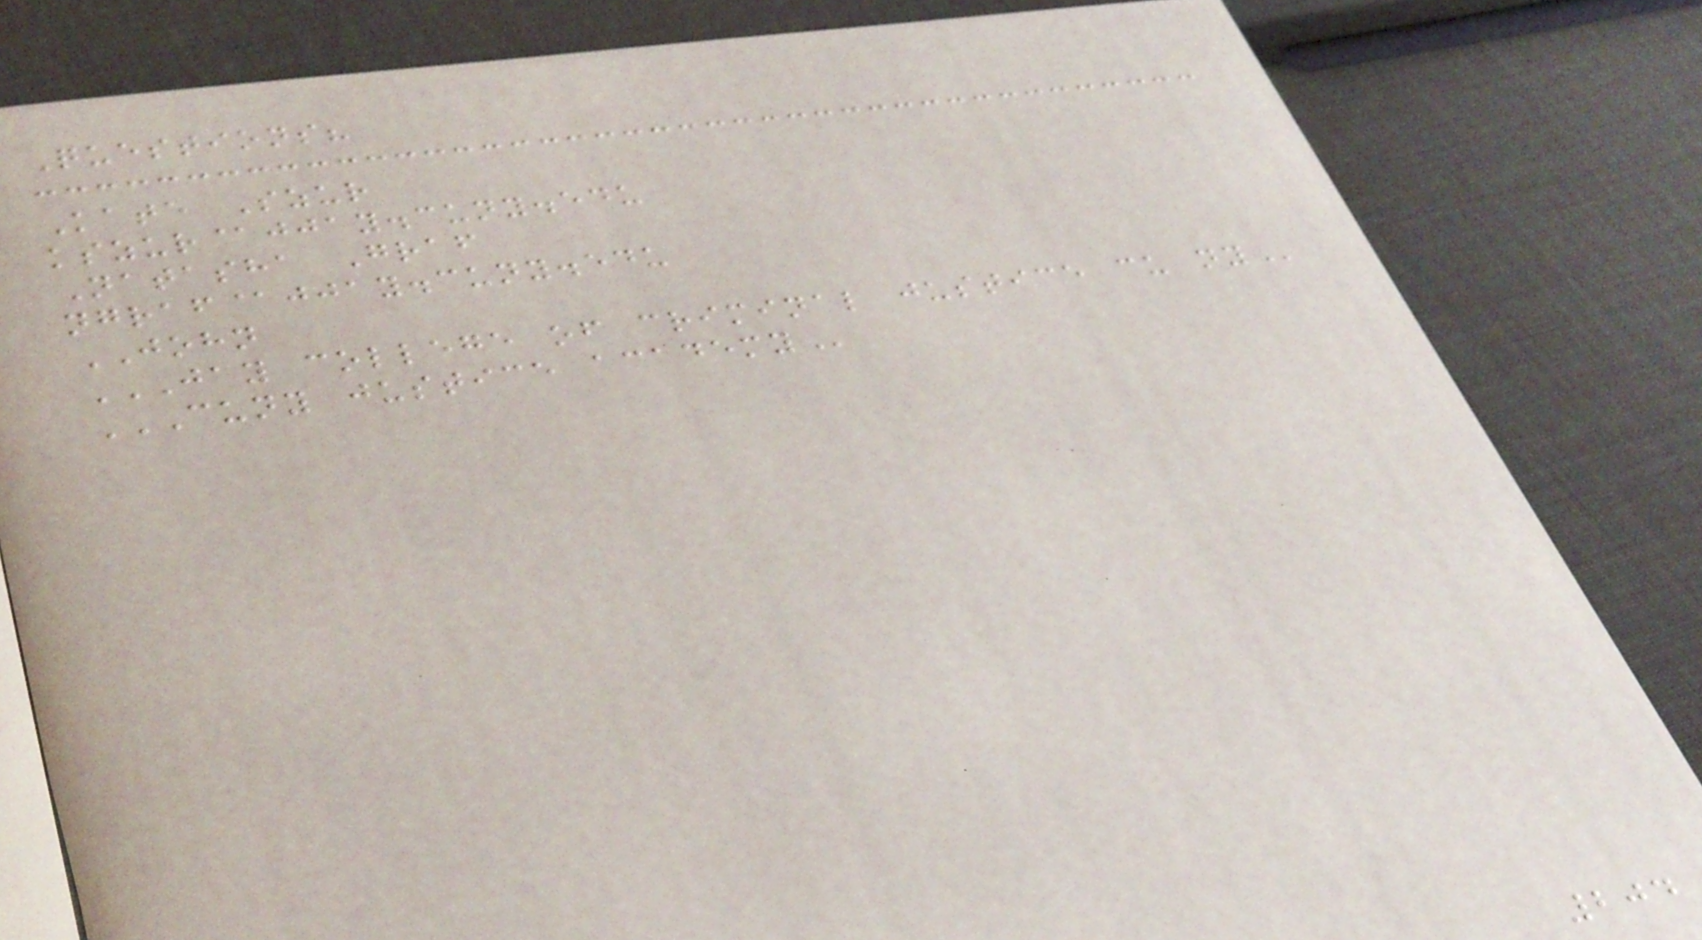Questions?
Kate Szur
kszur@jjay.cuny.edu
Natasha Graf
ngraf@jjay.cuny.edu
JOHN
JAY COLLEGE OF CRIMINAL JUSTICE CU NY
CUNY JUSTICE ACADEMY
204
